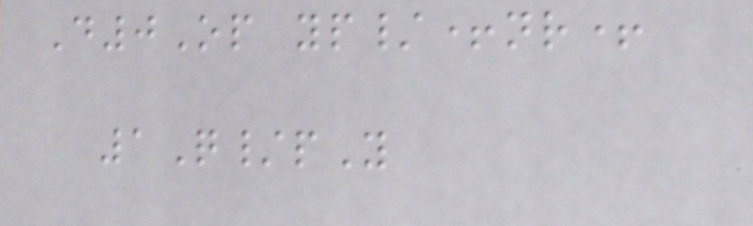D0Op yp/+nr+
1Q/pY
